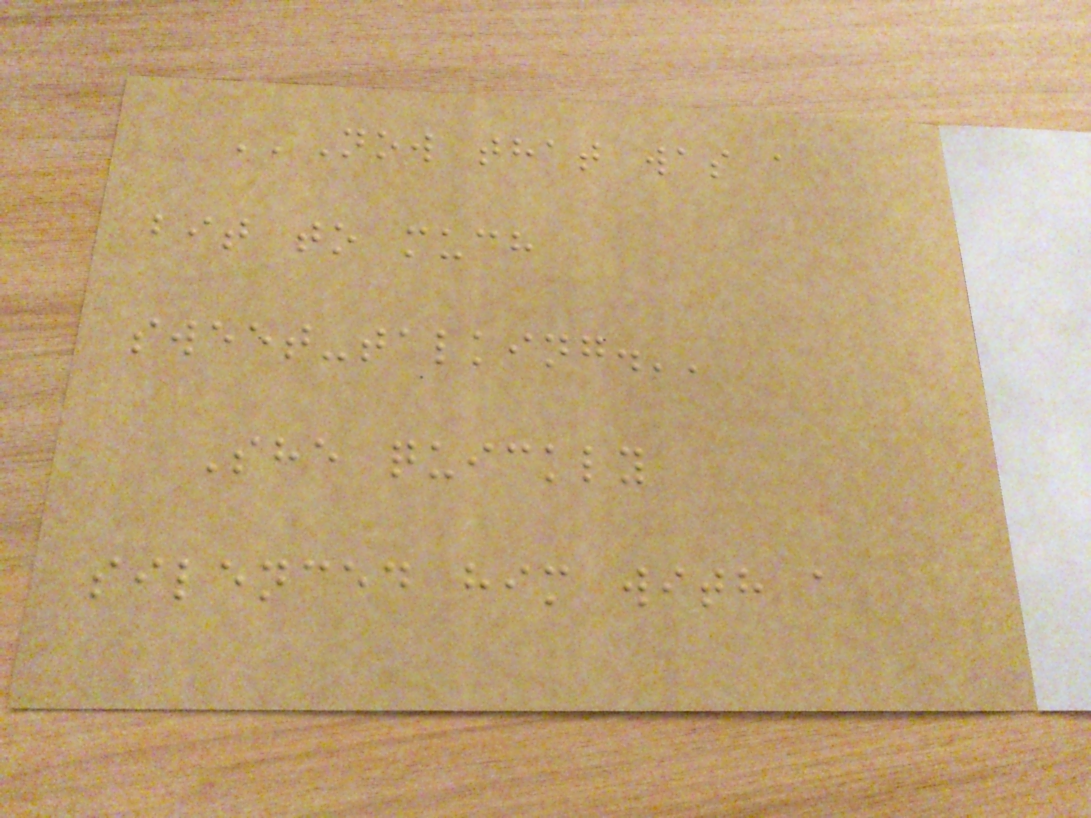''Now that was a
bit to much
sweet-talking.''
She quickly
silenced him with a
